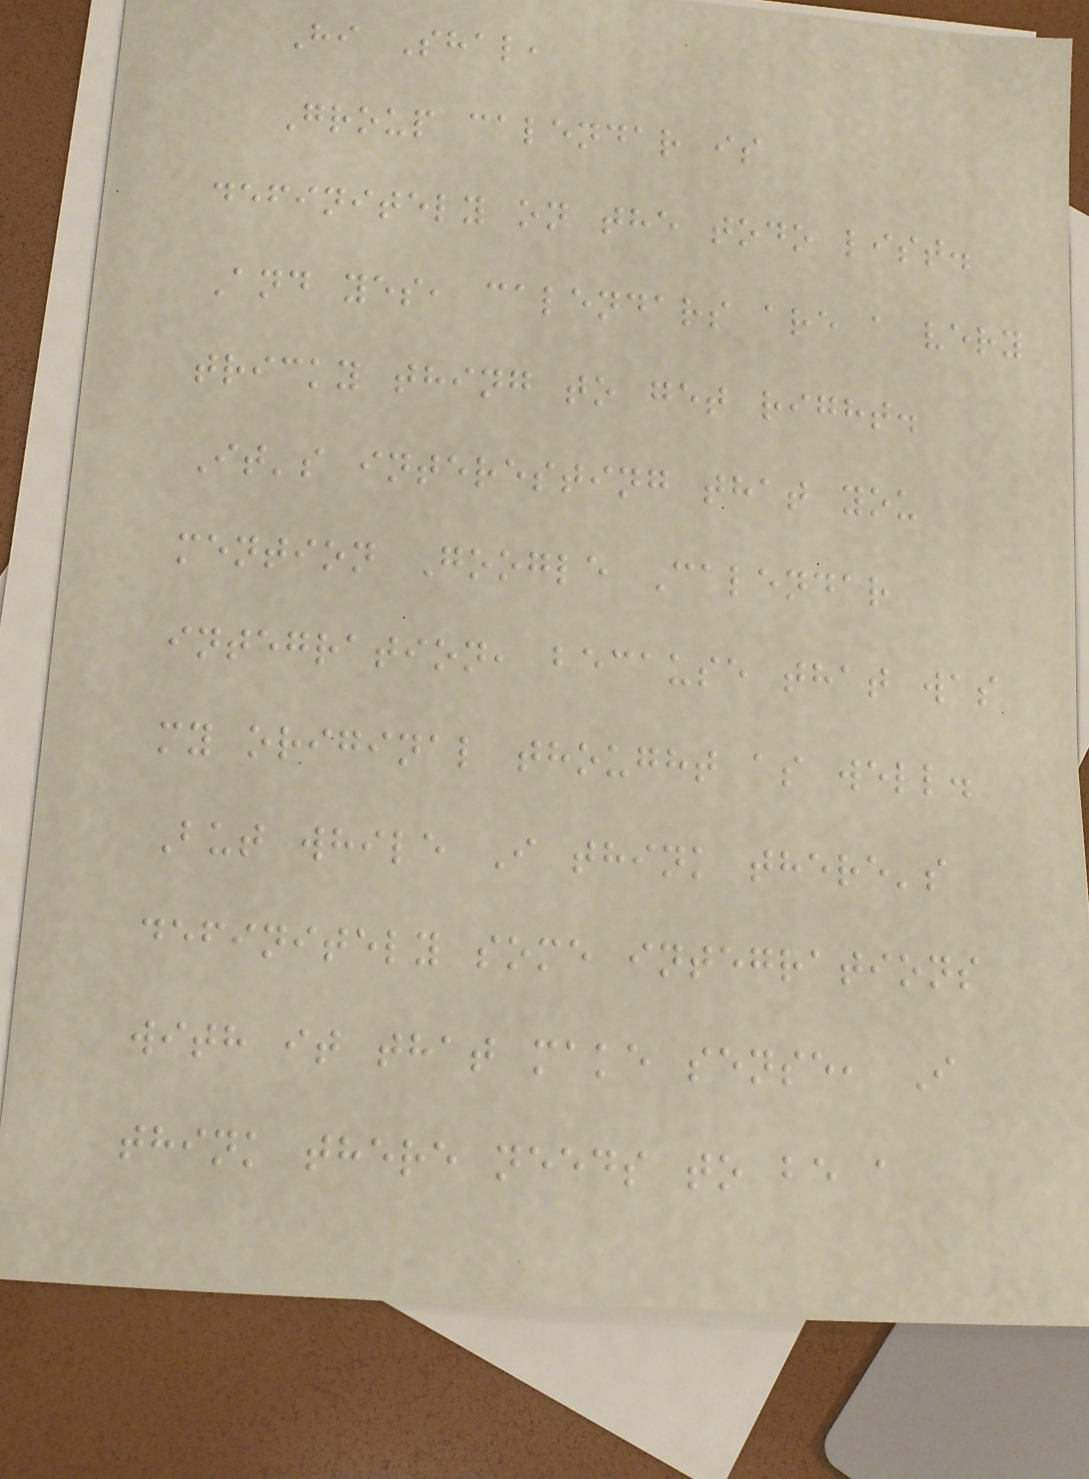Hi Shal,
Group calendar is
definitely on the todo list.
And yes, calendars are a very
tricky thing to get right.
It's interesting that you
mention Google Calendar
integration, because that was
my original thought as well.
But while I think there's
definitely some integrations
with it that make sense, I
think there needs to be a
